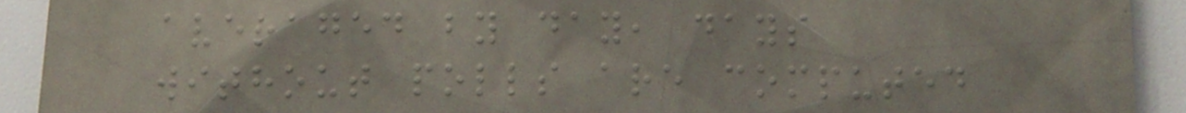averaged by day, days
without polls are computed
